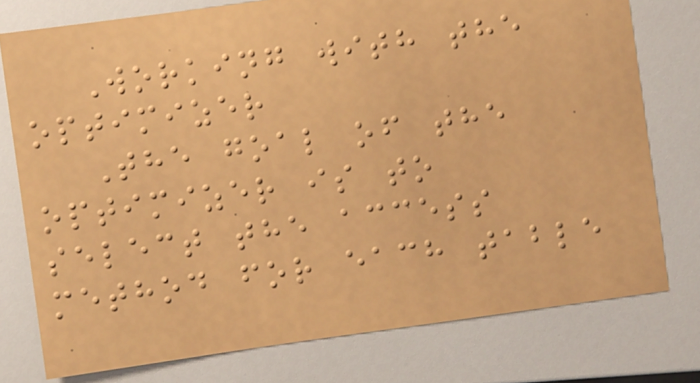Working with the
optimizer
The goal of the
optimizer is to
select the access
method for each table
